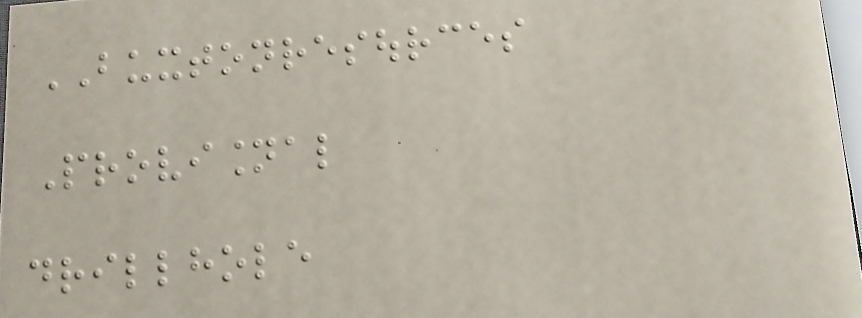BUXTONRESOURCES
Provisional
drillhole
